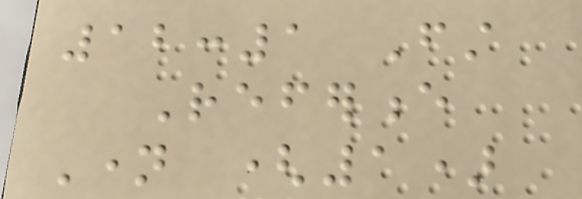12:1 First
Reference
Name (1)
